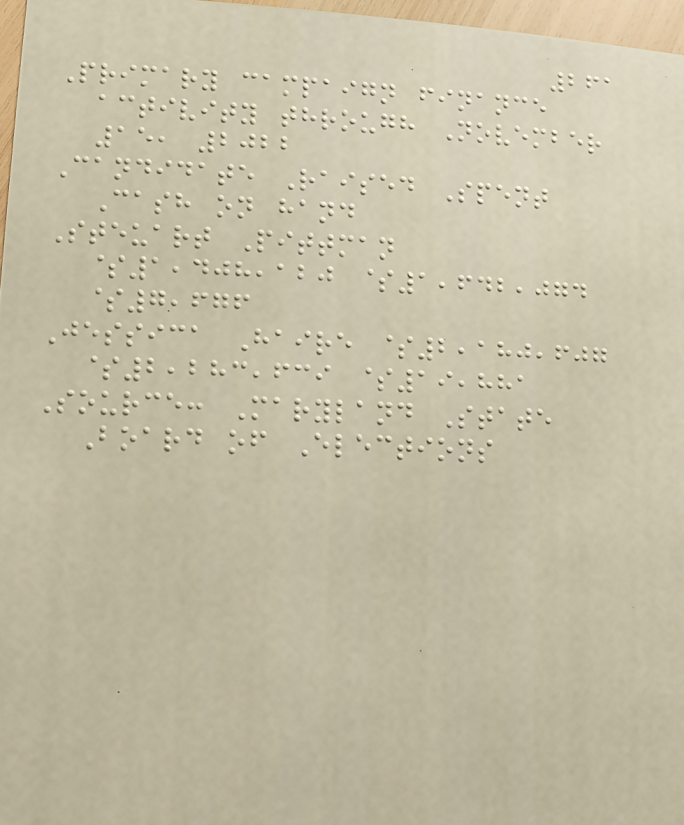261
Primary campaign finance
activity through November
15, 2022
Candidate Raised Spent
Cash on hand
Steuart Pittman
$1,408,120 $1,642,074
$7,676
Jessica Haire $2,180,607
$2,283,639 $19,881
Source: Maryland State
Board of Elections
